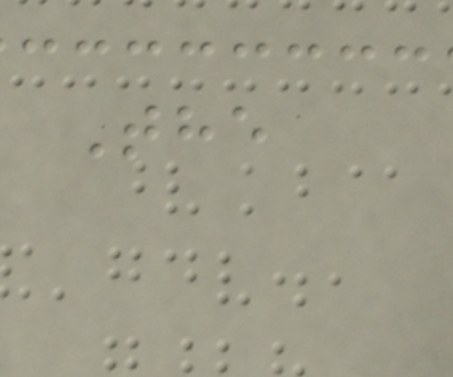The
